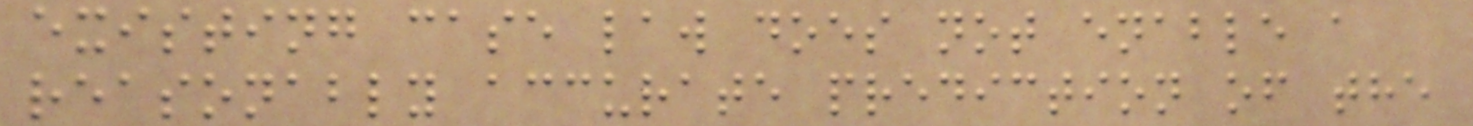existing case law does not enable a
reasonably accurate prediction of the
